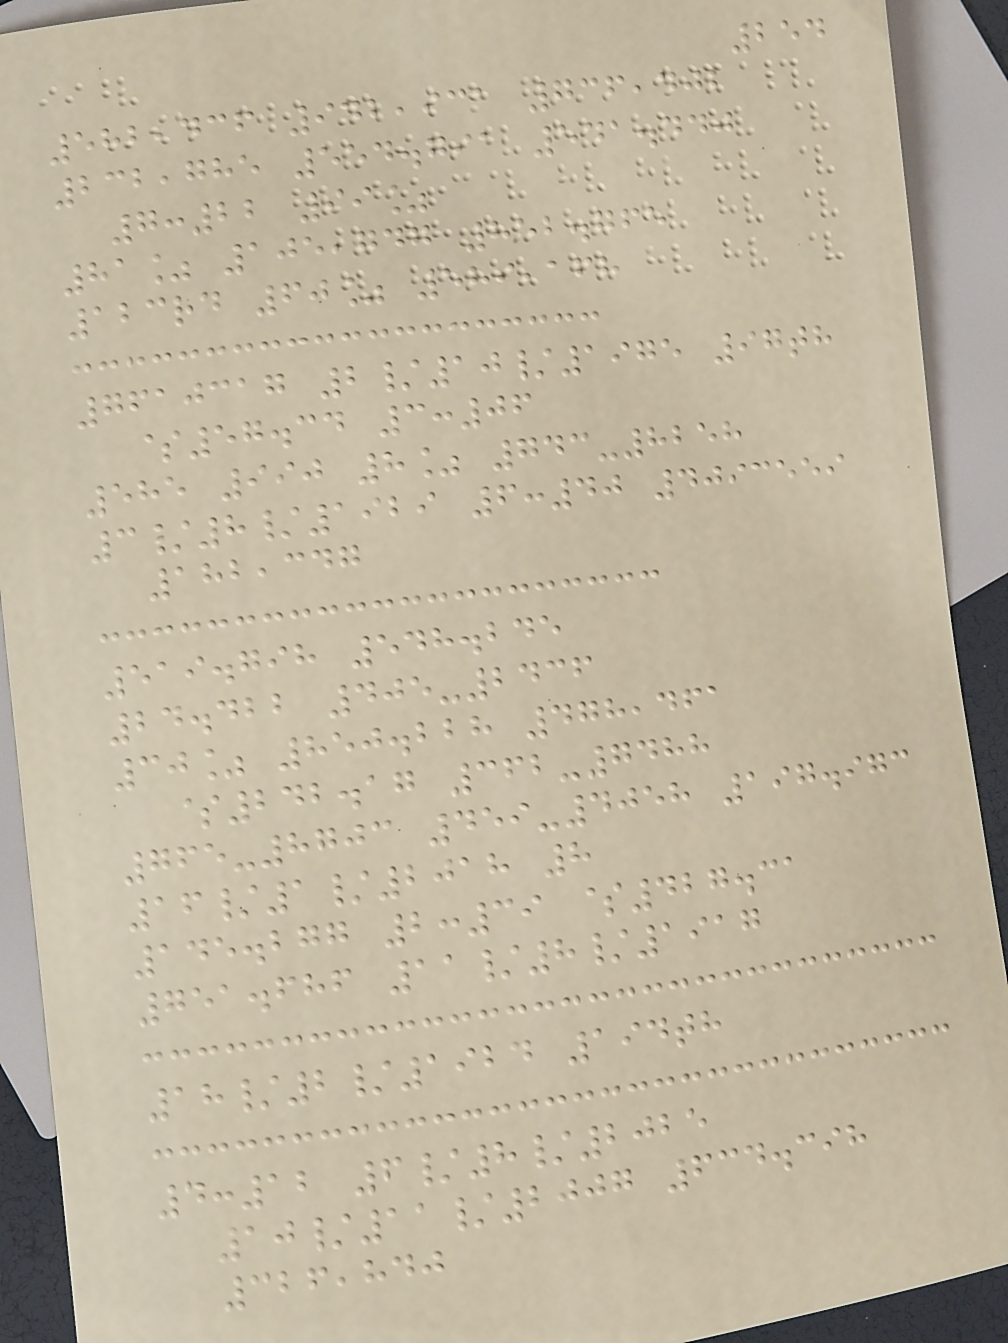254
582,436 942,931 736,402
232,785 554.791 541.440
7:22 99%
81% 105,747 852.765
123rd 60% 589,168
7610317 2/10/1975 97th
$57.34 3:06
585 990 8% 743-8258
3/8/1929 6:40 4093559
182,347
519.798 548.245
24.422 405-2436
30% 850.228 478,461
$242.17 362-7488
765-8703 459-4058 197.973
16/1/2018 8
145.277 2:39 $427.31
751.686 11/8/1917
18/2/1924 194th
4:12 6/8/2025
10/11/2007 634.398
326,840
